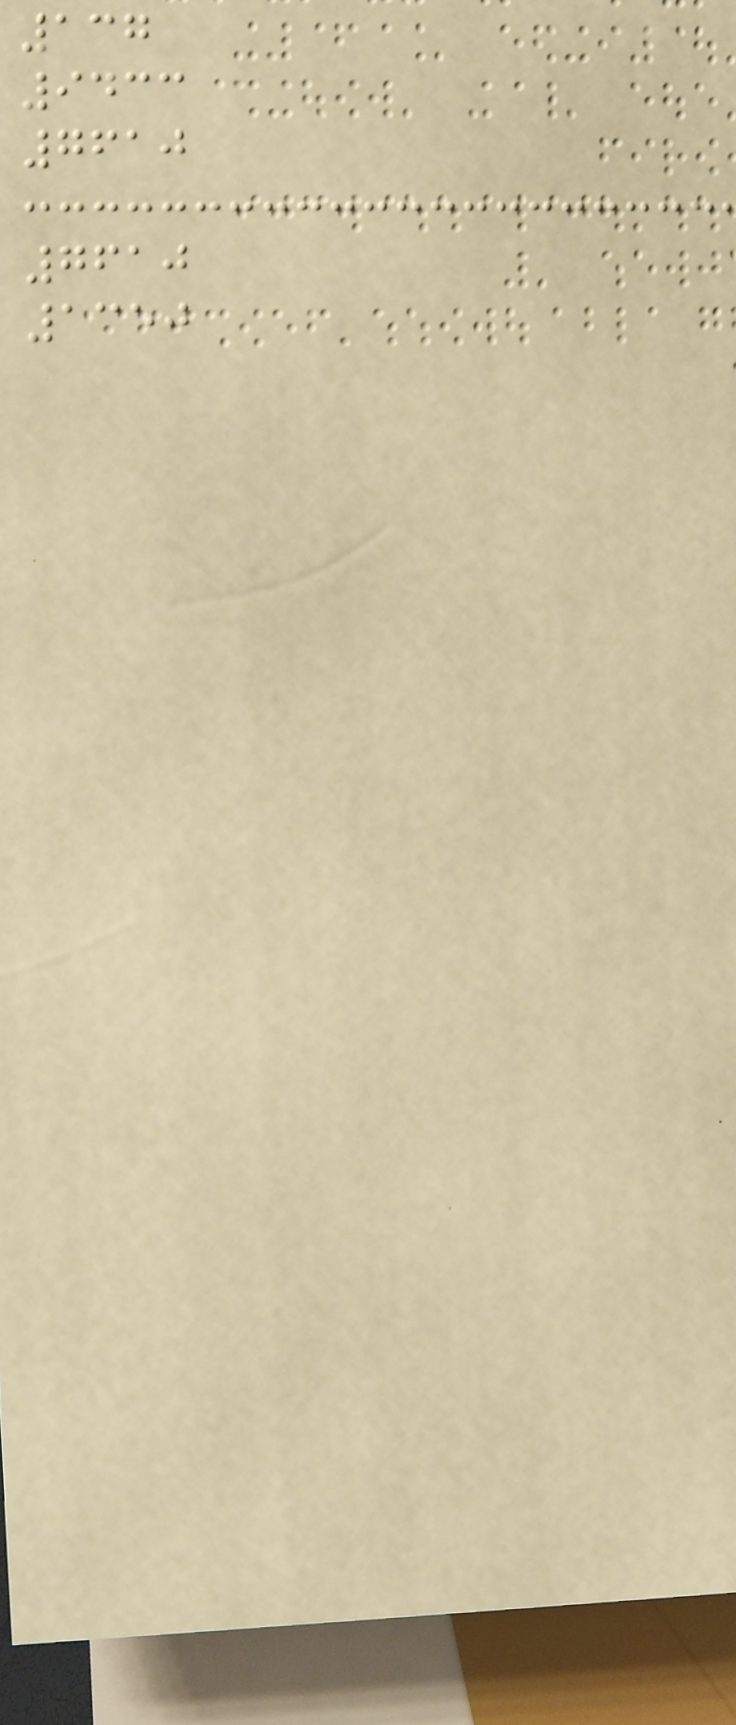137
9433
7610
7610
1350
